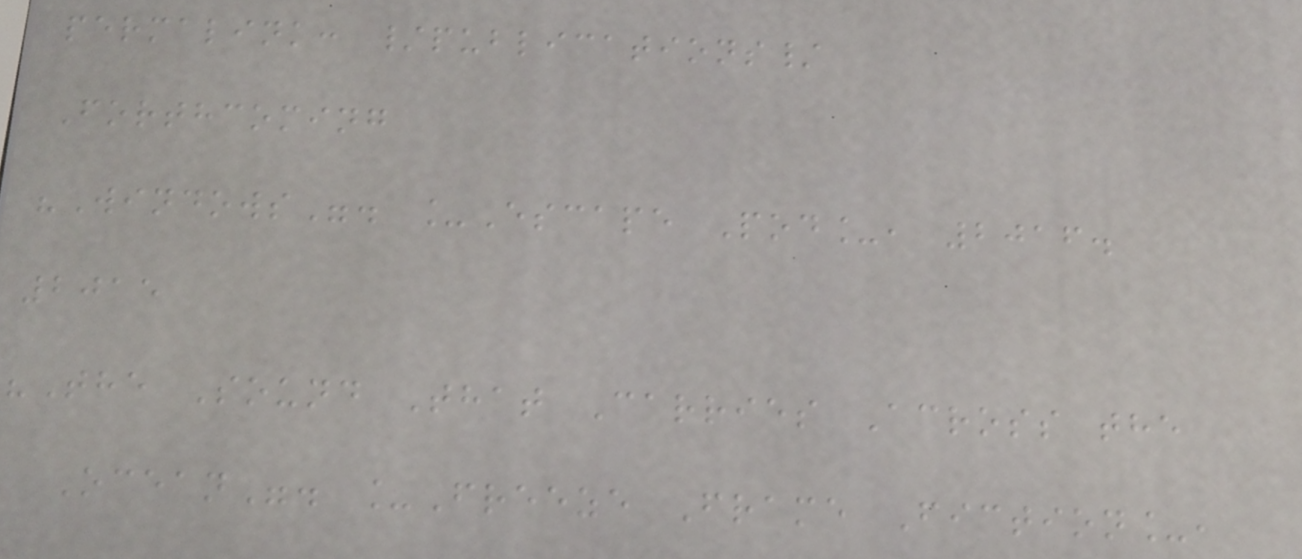permalink: /publications/
Forthcoming
"Windows". _Escape Pod_, 2016.
2015
"The Sound That Carries Across the
Ocean". _Freeze Frame Fiction_,
